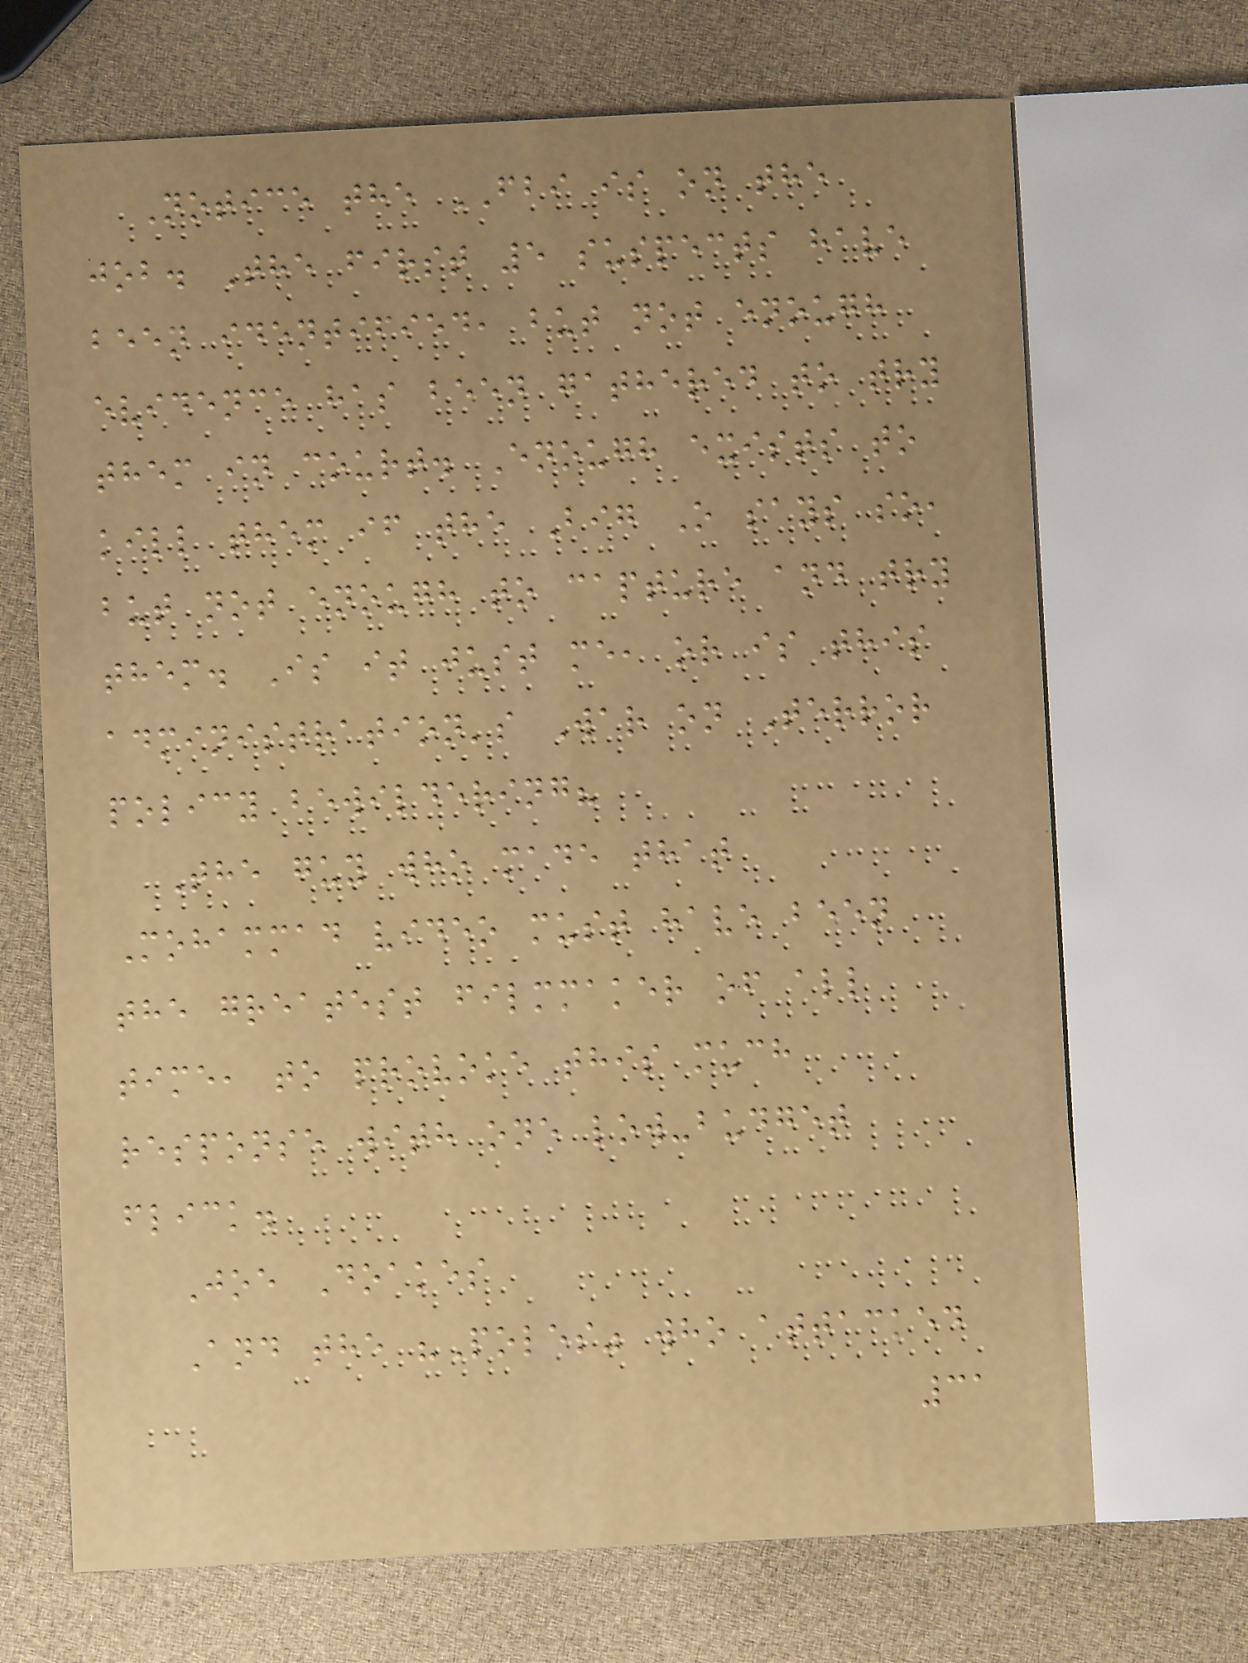Notice the FBI is on the
job. The first 5 suspects have
been identified, but not enough
evidence has been gathered to try
them in court. Enough exists to
kill them if the Big O says so,
but not enough to capture and try
them. Is it just me, or is this
administration's War on Terror
policy bewildering?
The guy who made that
Mohammad video must have been
the greatest filmmaker of all
time, to provoke this much
response with one low-budget
flick.
Joe Doakes
And the "Poles" who attacked
31
